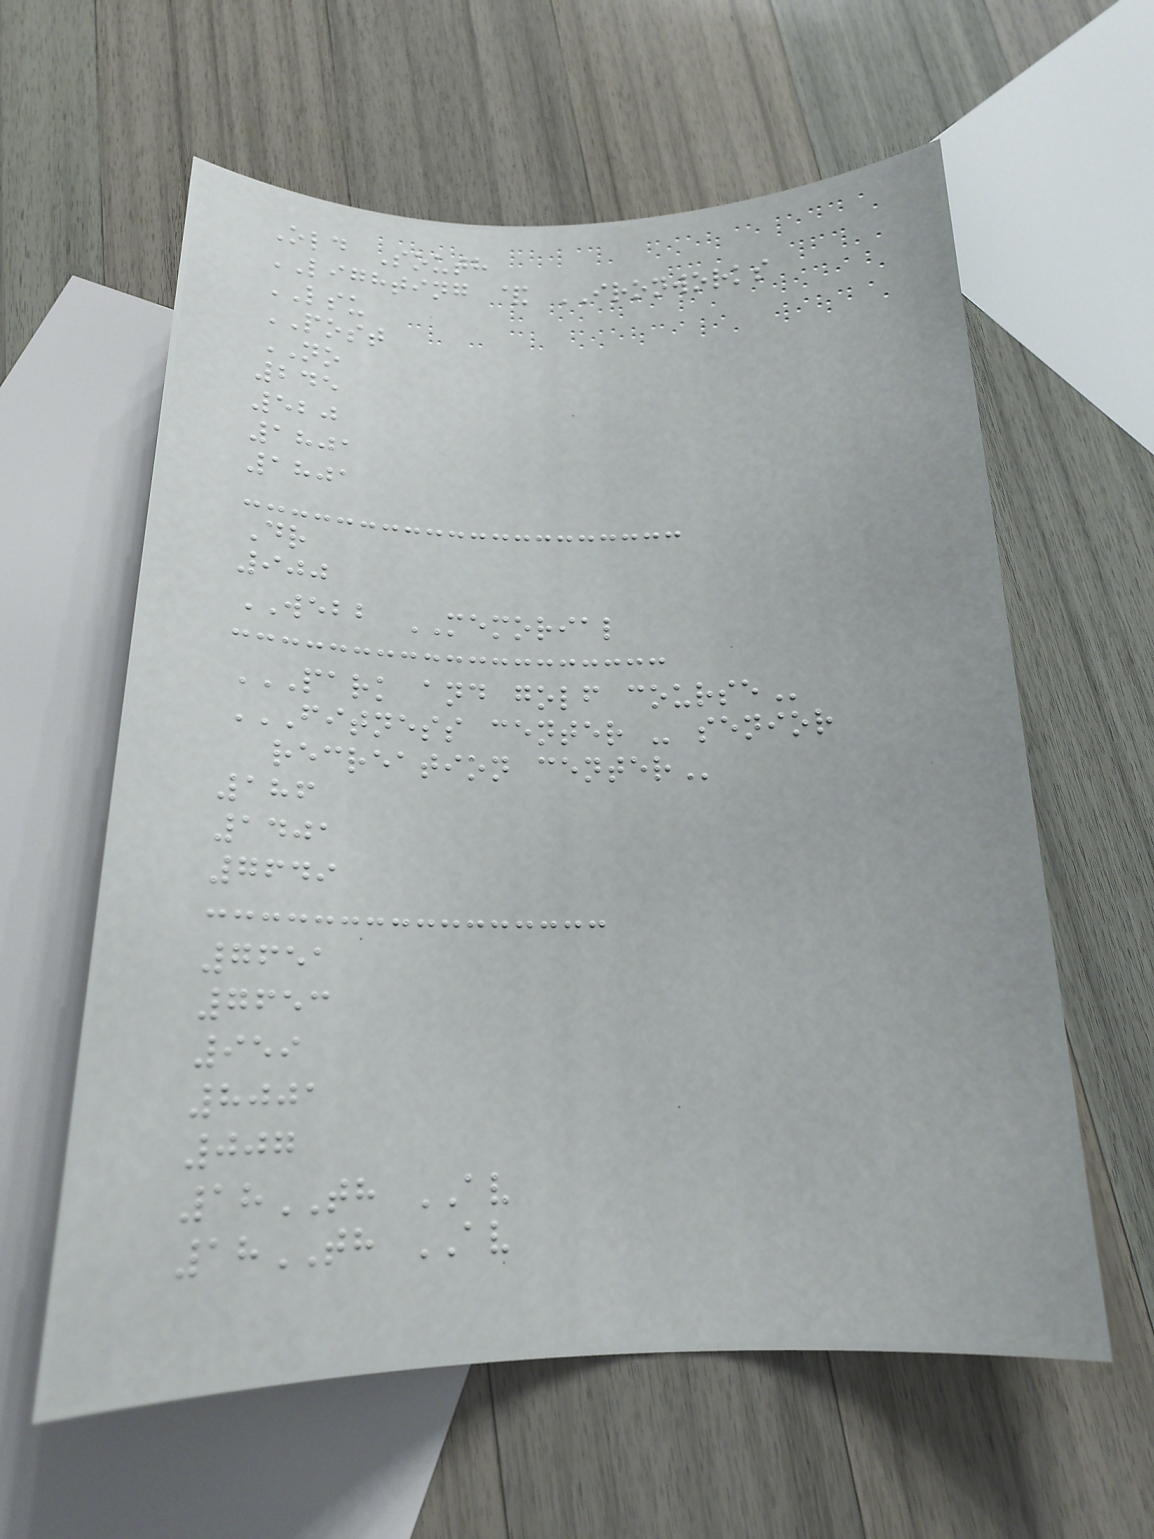Old South
LIGHTING & IRONWORKS
LSU
POST
NO
245
520
1801
1801
Dr
900
WEBB MEMORIAL
PARK AND GOLF COURSE
FITNESS CENTER - SENIOR
RECREATION CENTER
186
1401
7649
7651
7653
959
8001
007
18TH AV
18TH AV
